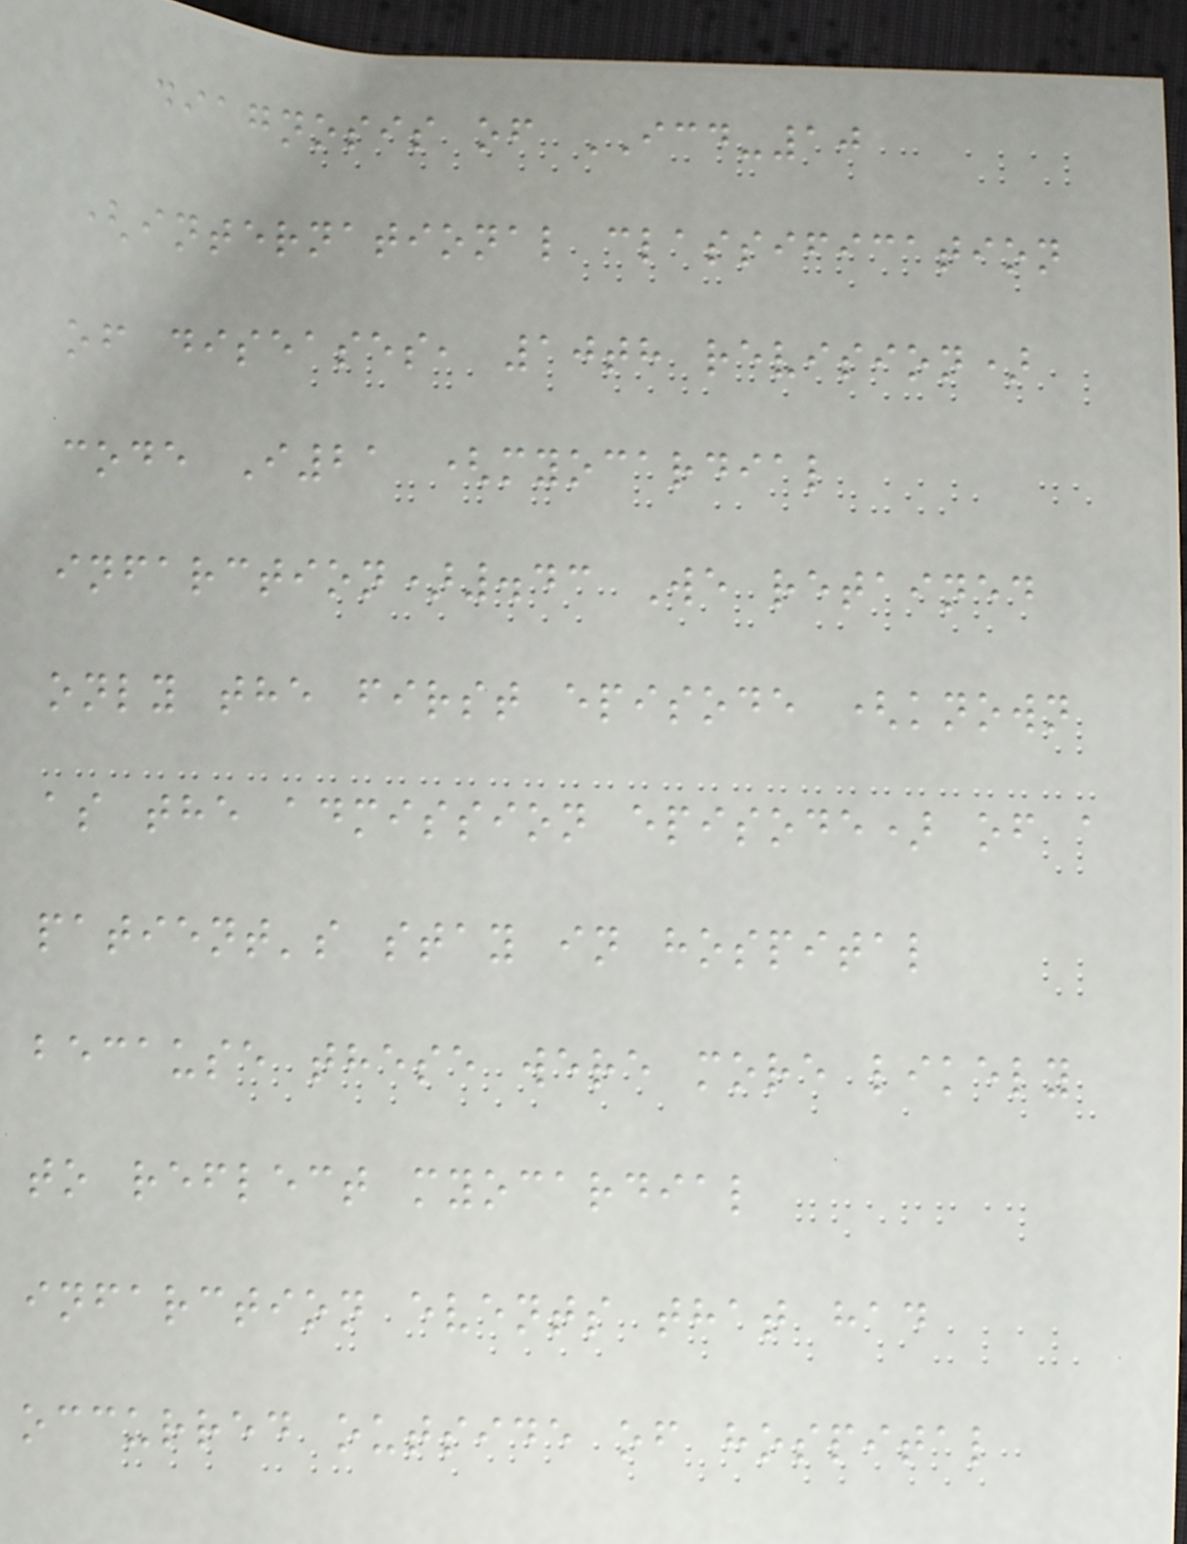diagnosis of ICD-10
(international classification
of diseases, 10th revision)
code I21 (myocardial
infarction).43 We retained
only the first episode (known
as the admission episode) of a
patient's stay in hospital
because these were more likely
to reflect myocardial
infarction events that had
occurred outside of hospital
